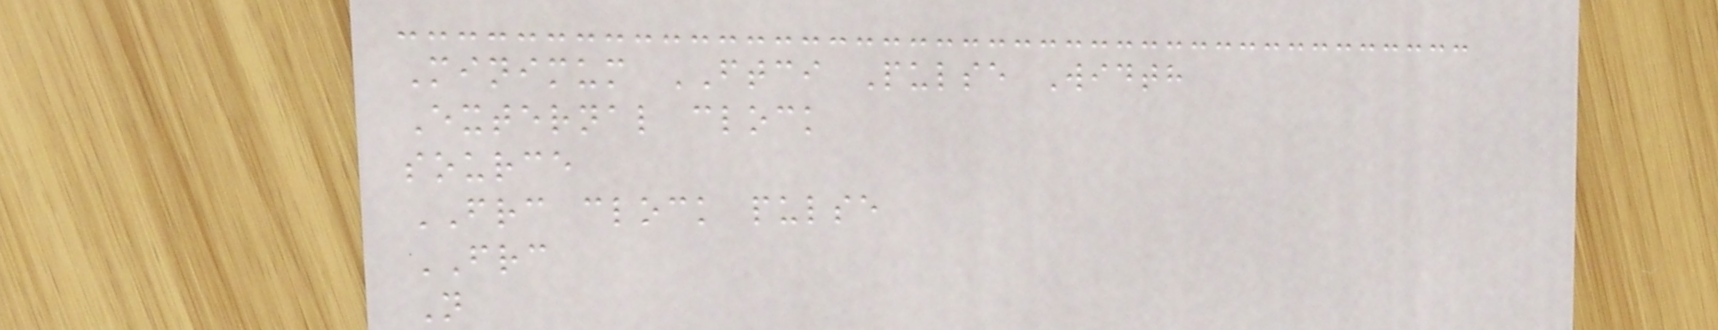Minimum FTCI Pulse Width
External clock
source
FRC clock pulse
FRC
N
